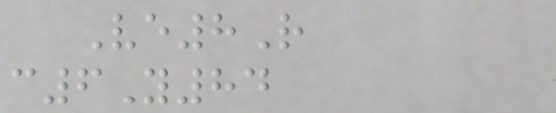Ve8R
c6Y84
